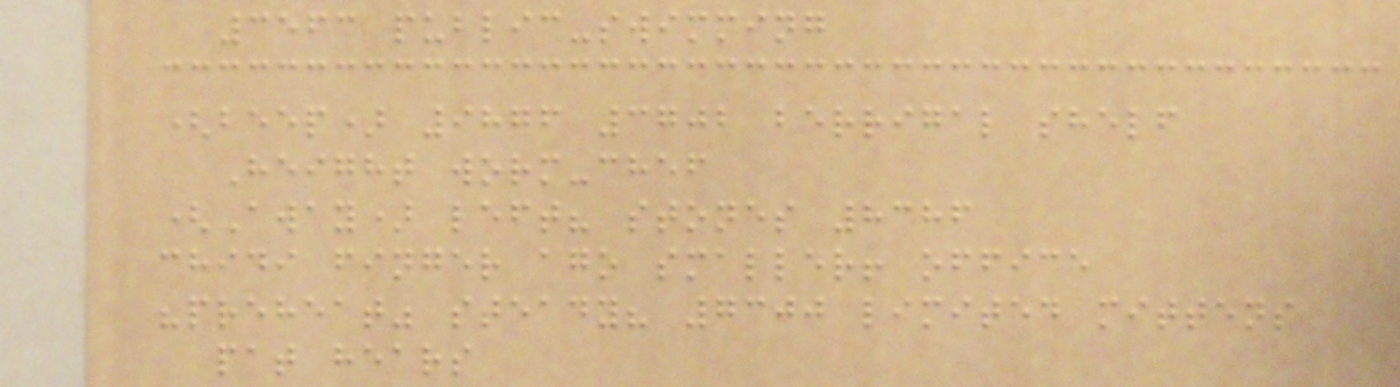3563 public-swimming
(beep) 9876 3702 berrigal shelf
Height worm-chef
(Away) left? stones 8386
chidi finger ago smaller! office
"preheat" steady? 7300 limited mittens
pat hears
